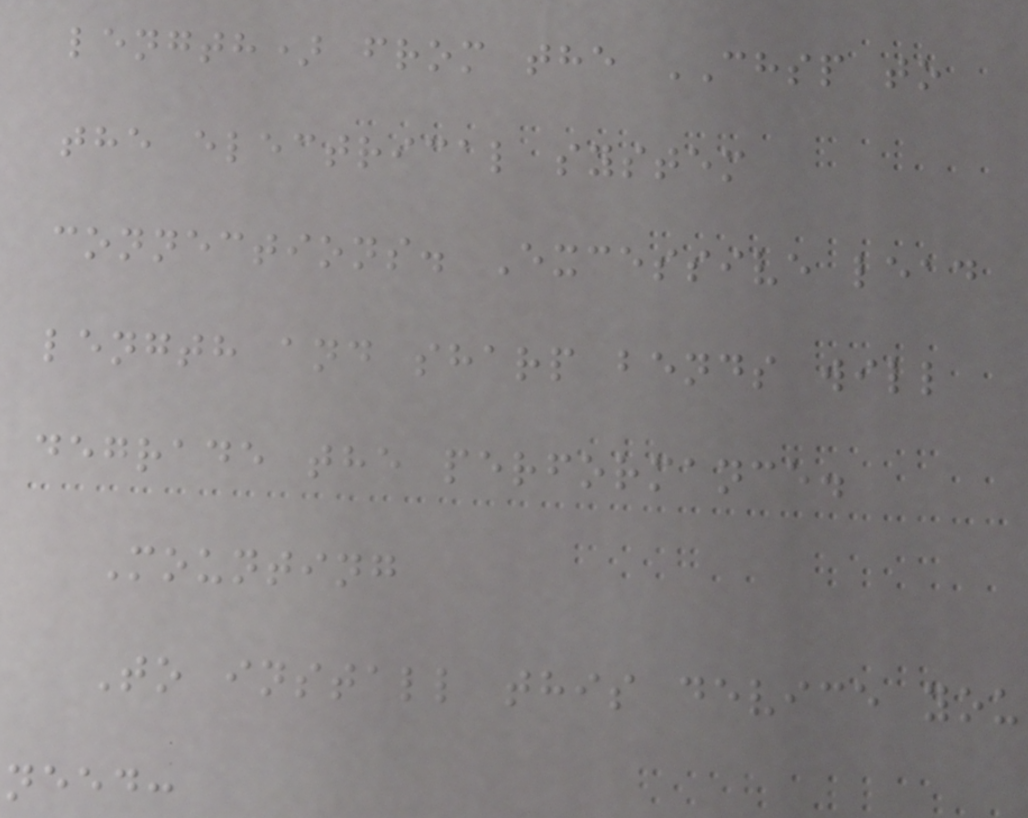length) from the CHSP to
the electrical system
connections. Excessive lead
length and sharp bends will
degrade the performance.
Mounting
To install this device you
need:
